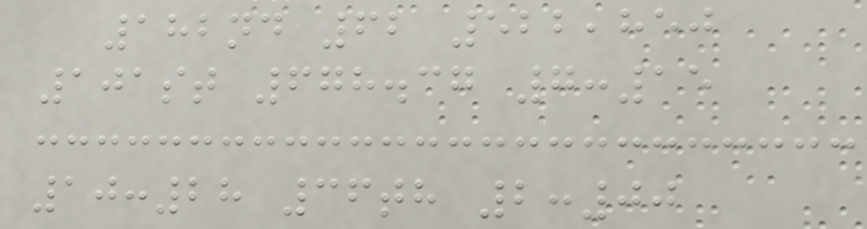182nd 62 522,850
101st 678.37 7:15
10:28 36th 2:00
